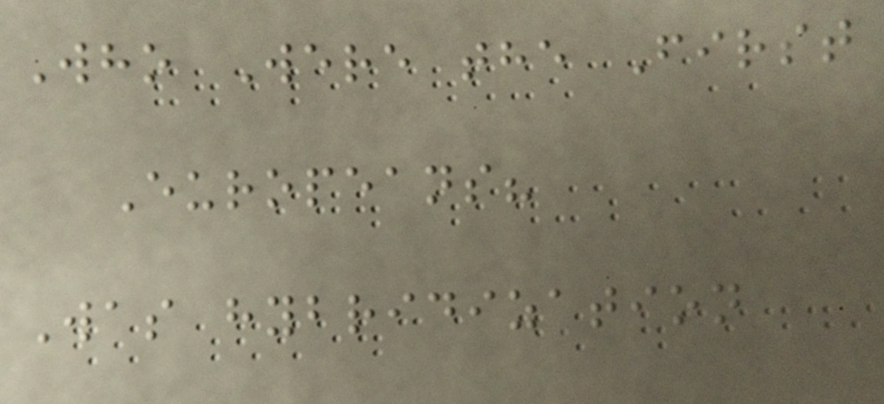Who Were the First
Europeans?
Was hybridization
